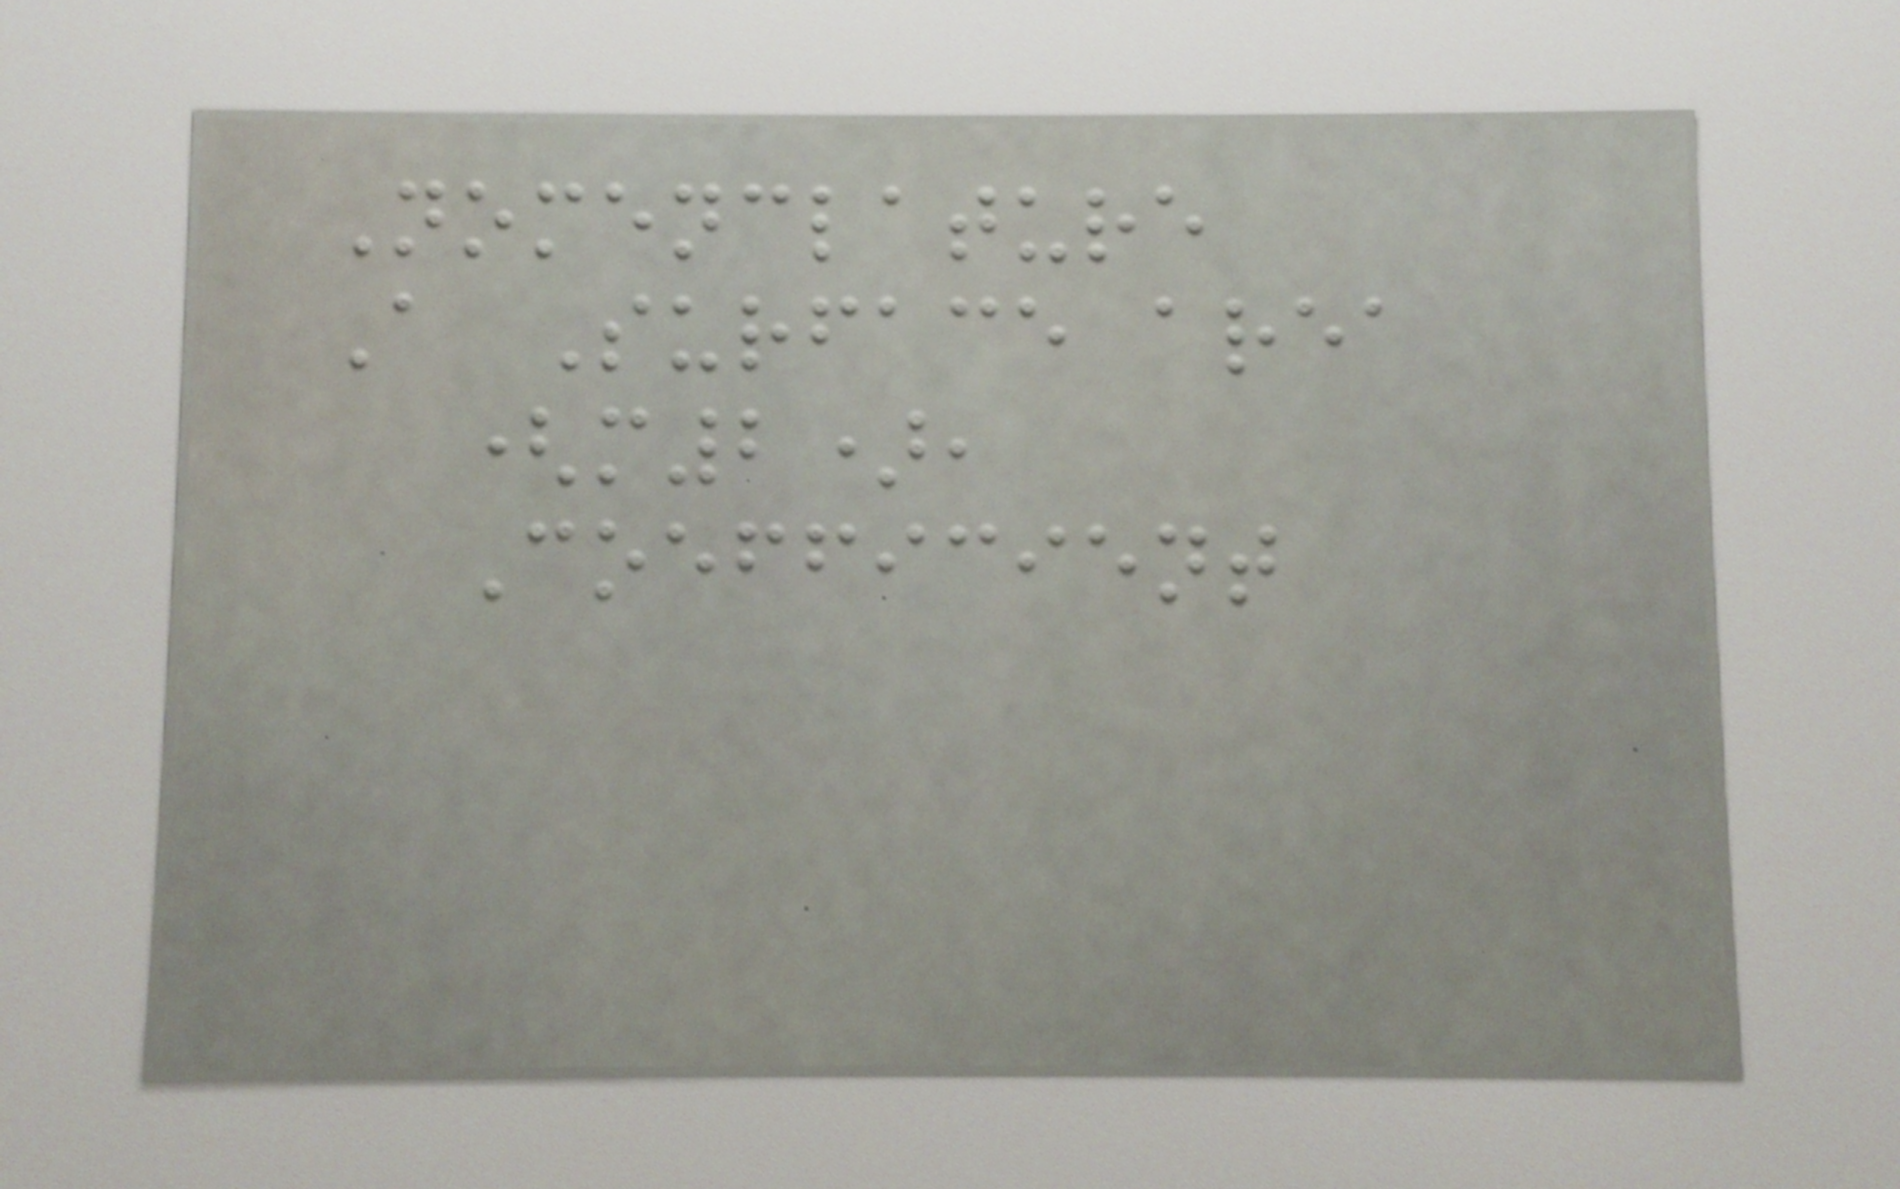Nomenclature
A Surface area
(m2),
Coefficient
